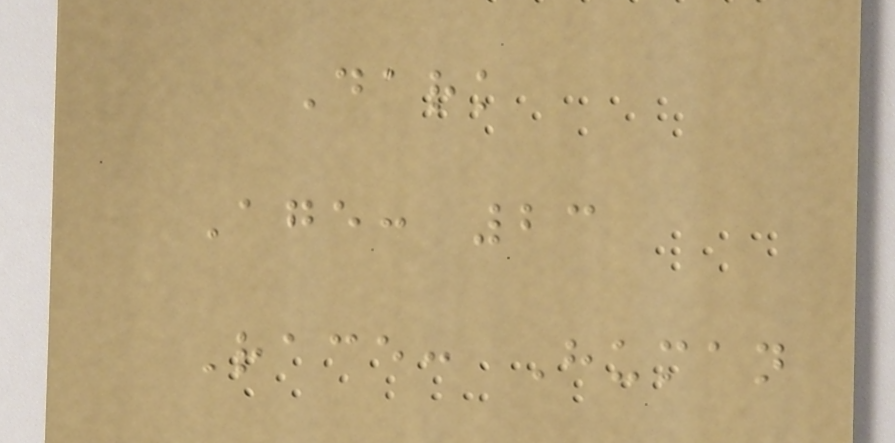Dark
Age: 23
Race: Human
